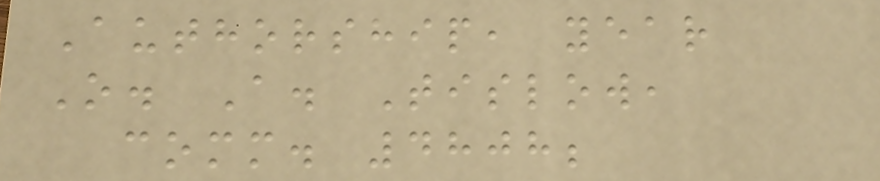Authorship, year
O. A. Tislow,
comm. 4808;
